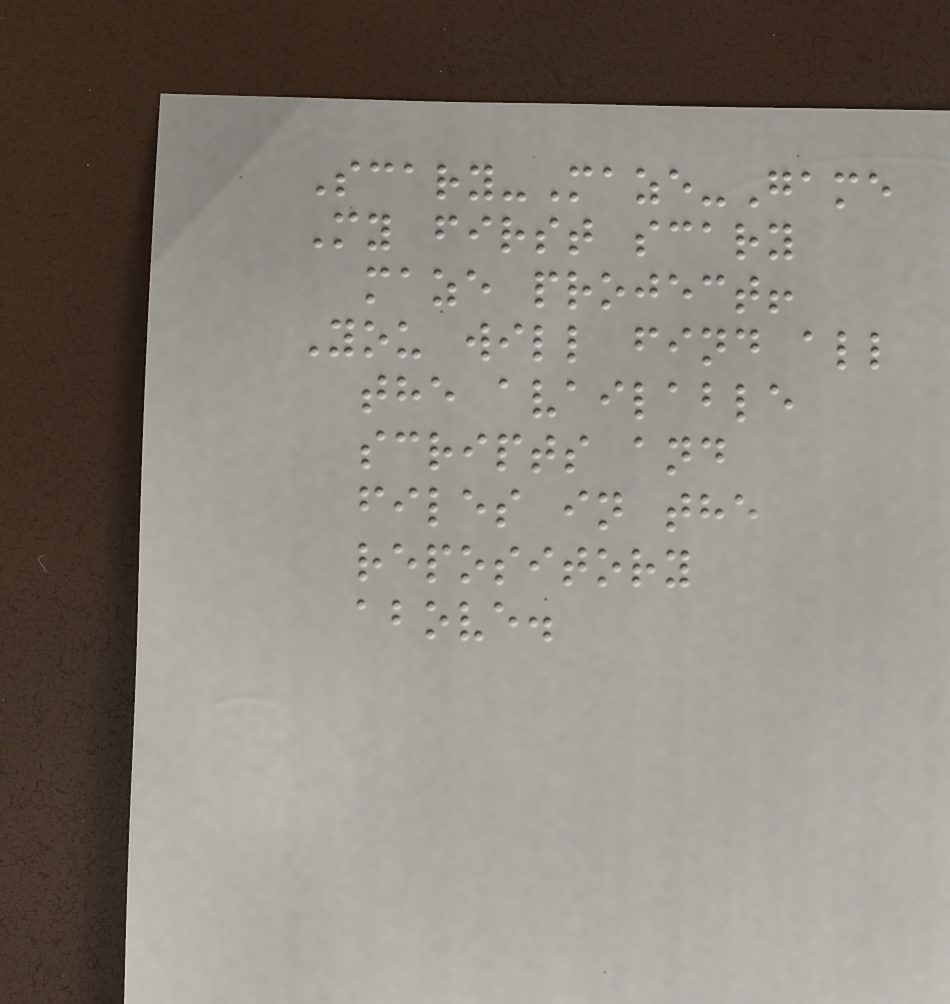Scary-Maze-Game
My first scary
maze project!
You will find all
the available
scripts and
files in the
repository
above.
